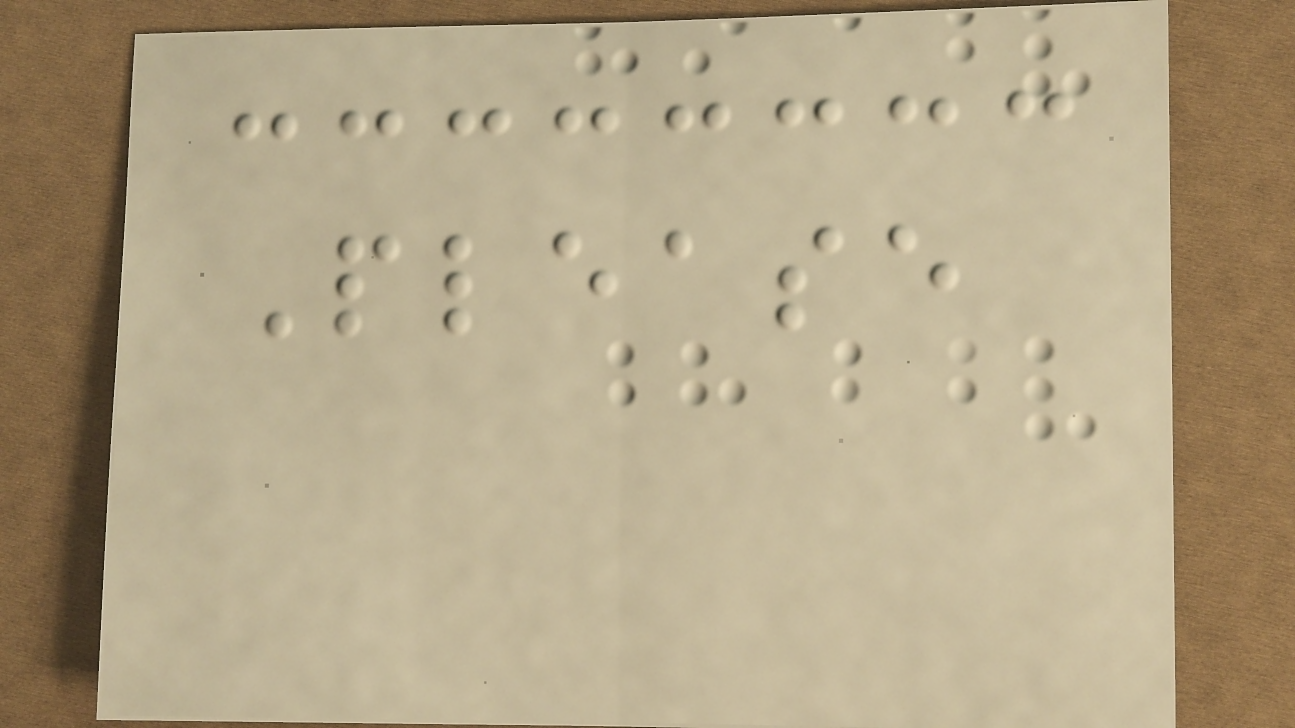Please
